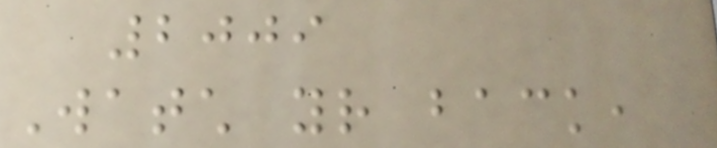2009
Watch your back,
